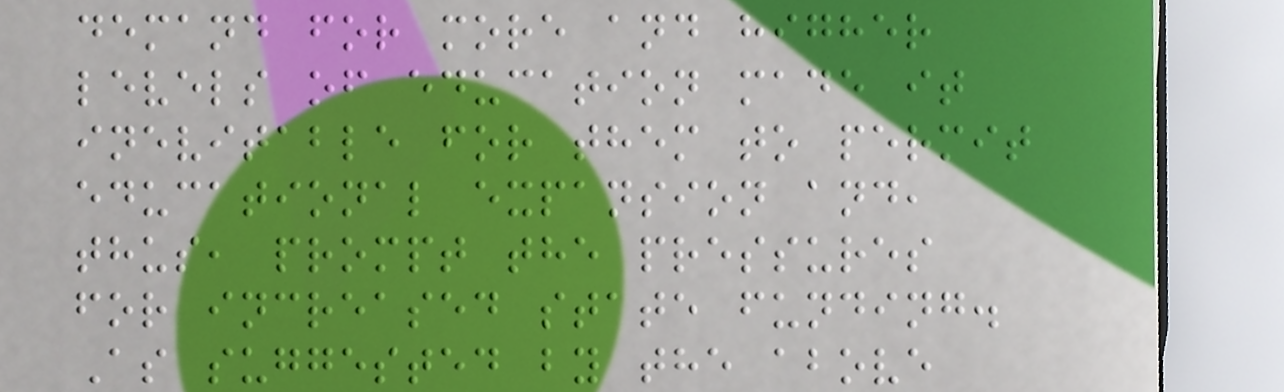demand for more and higher
levels of education made it
inevitable for them to permit
educational expansion and,
thus, prompt the pressures
for increased state funding.
As suggested by the above
